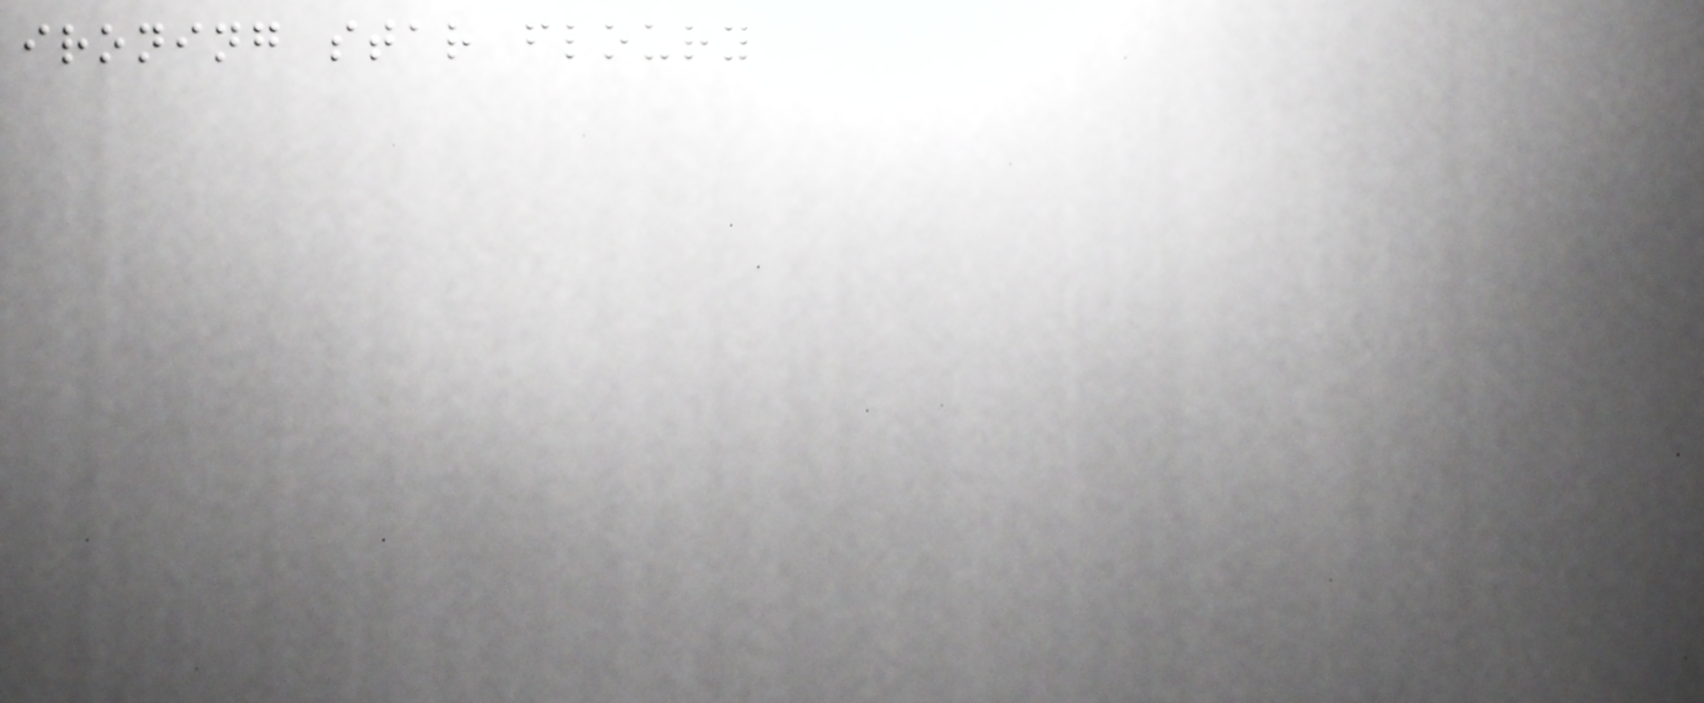ironing star floury
